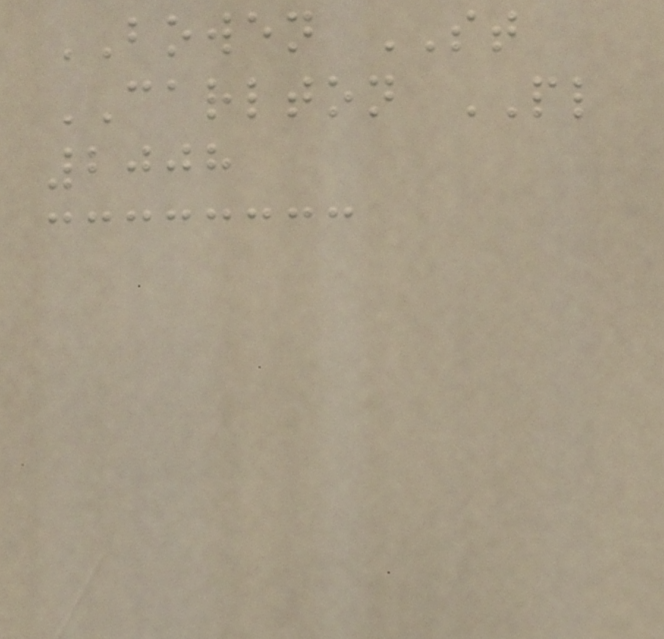BOWEN ST
CARLTON PL
2008
